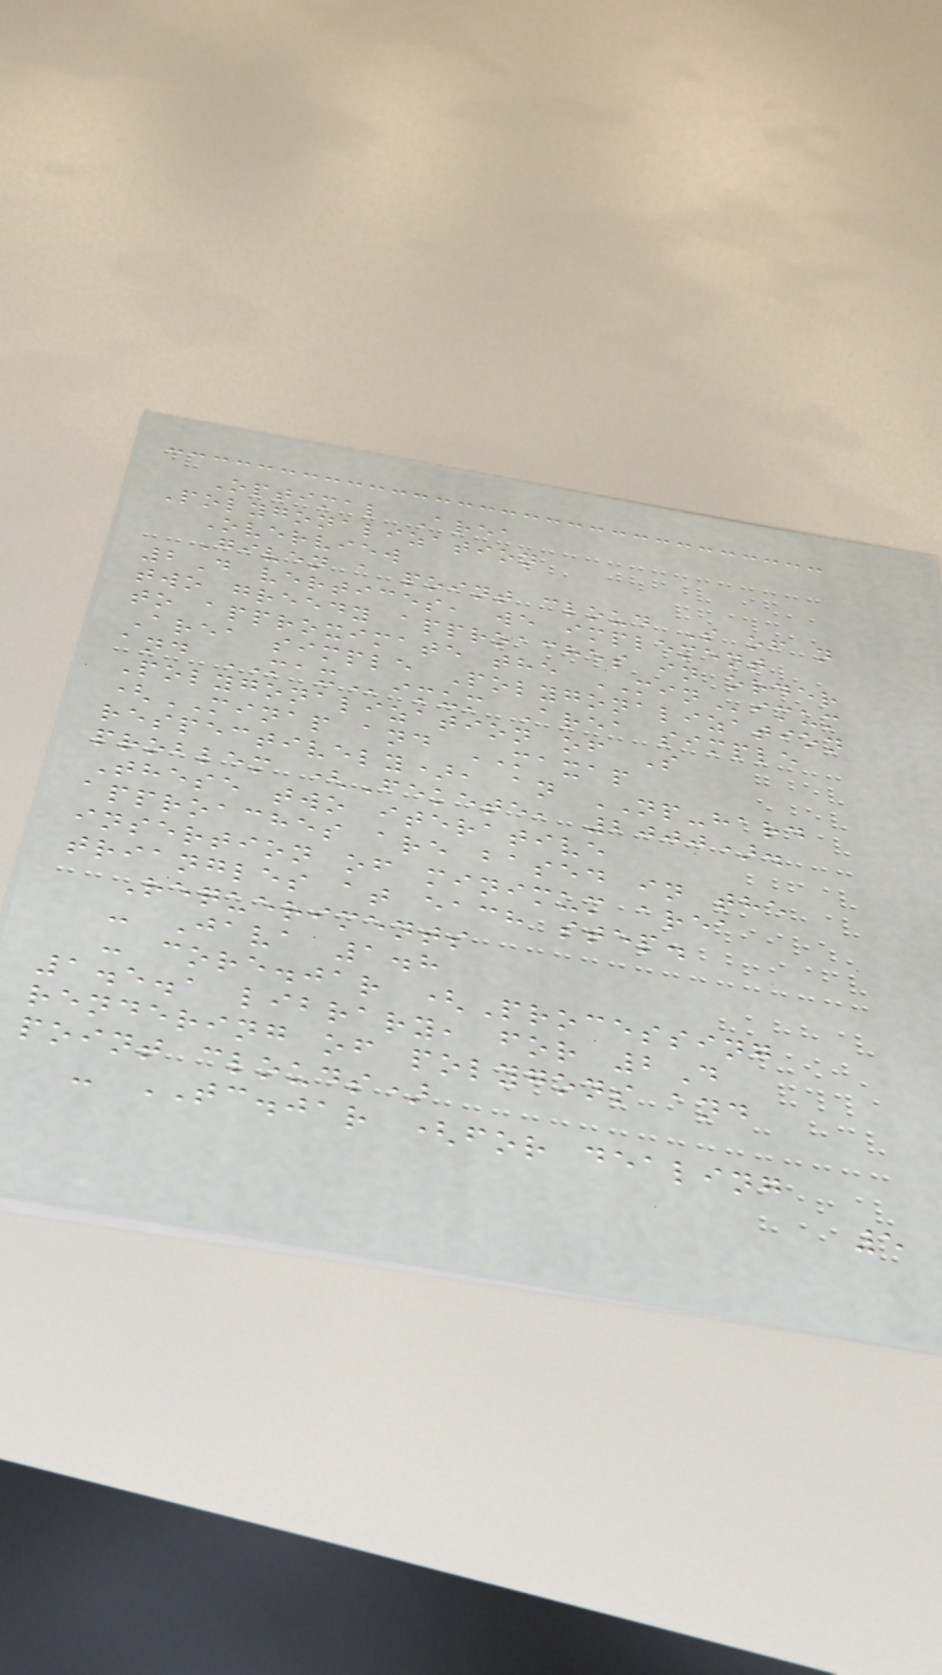Optimal Area
Polygonalization
Overview
Given a point cloud S of n
2D vertices, we implement
two greedy approaches in order
to approximate the MINimum
Area simple Polygonalization
and MAXimum Area simple
Polygonalization of S
(MINAP and MAXAP
respectively), an NP-hard
problem (Fekete, 2000).
These two iterative
approaches are based in the
insertion of minimum area
triangles at each step.
Requeriments
- Java 1.8
- core.jar (Processing
1.5.1 library, for 2D
rendering of polygons and
point clouds)
- TC.jar (for dealing
5
